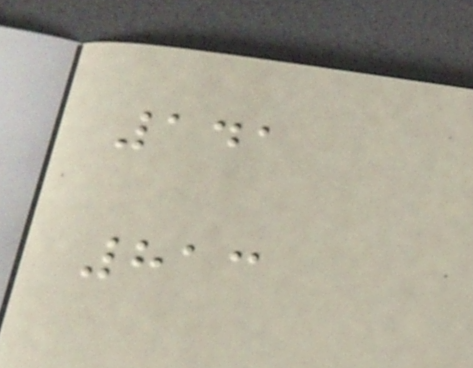141
813
